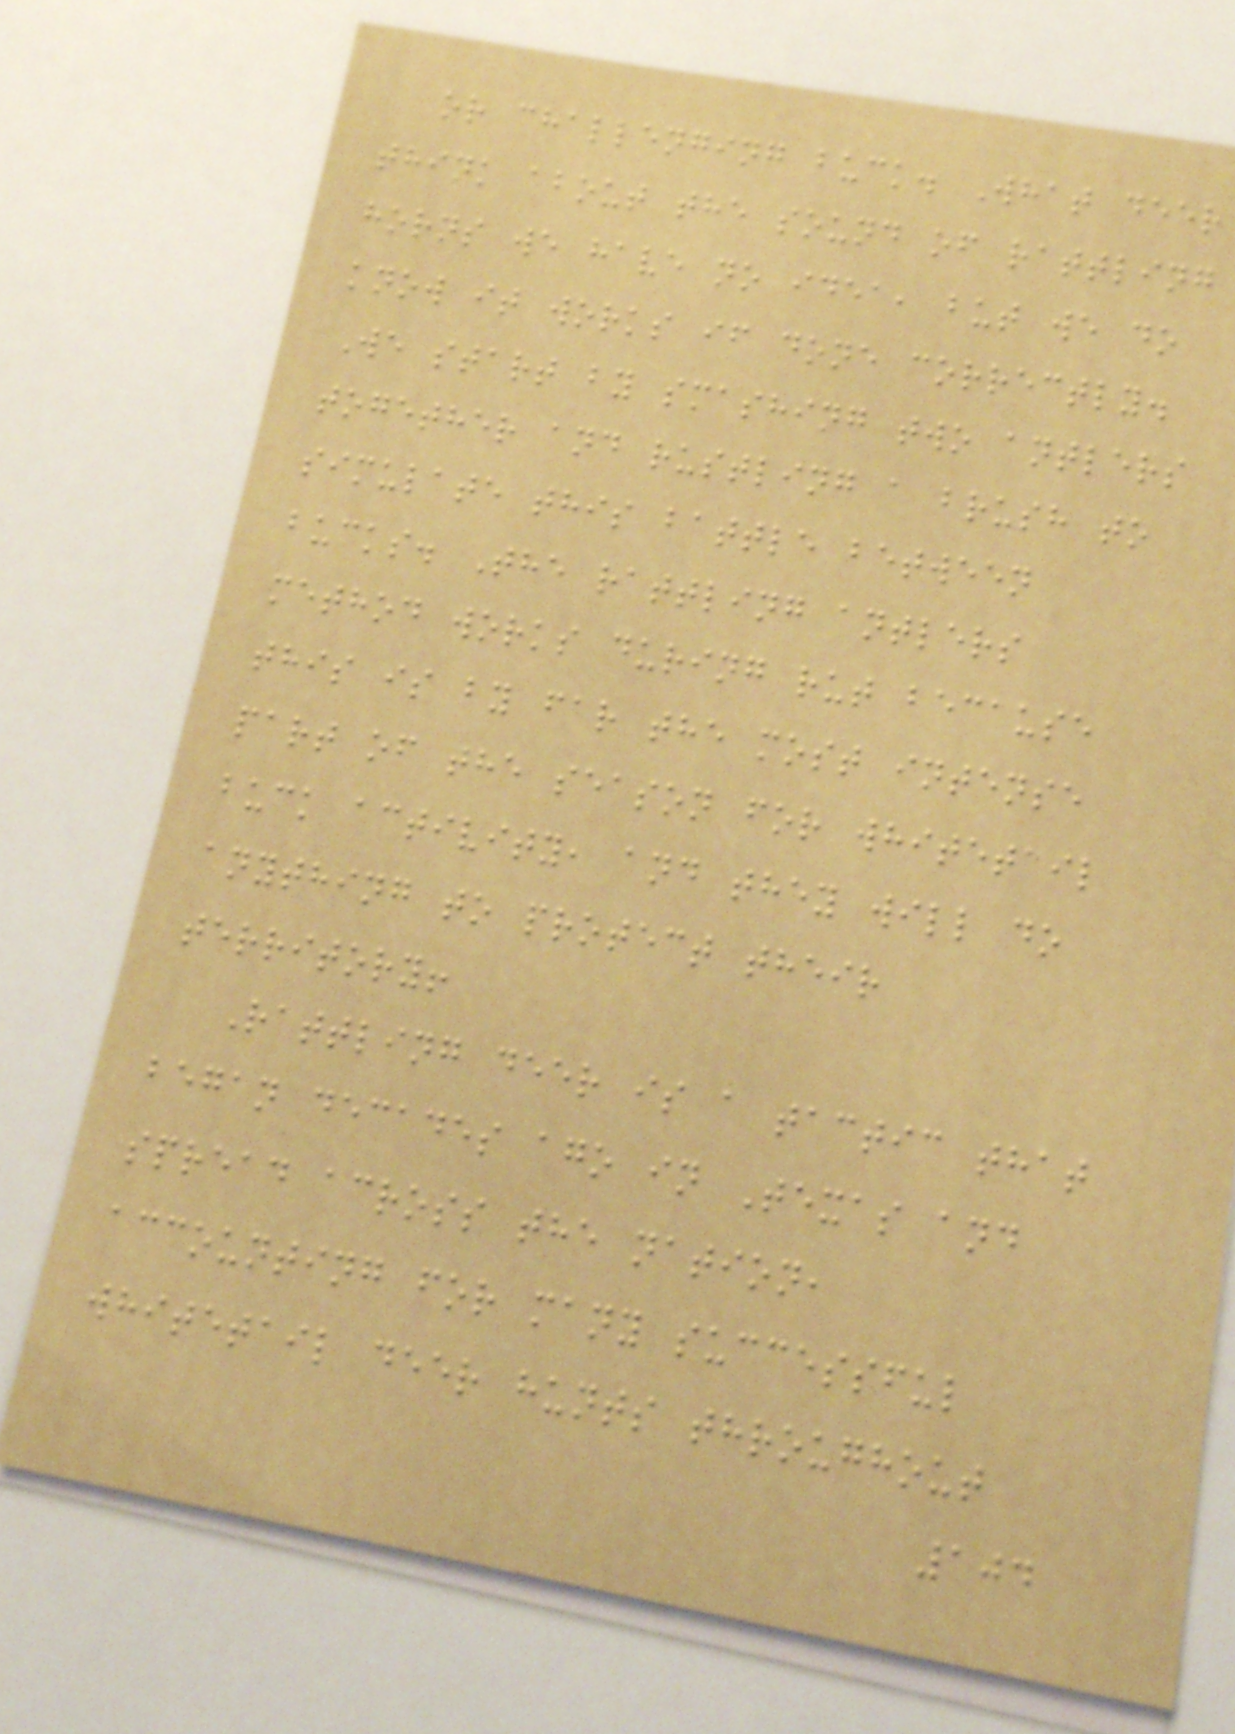or challenging buck. What deer
think about the sound of rattling
horns we have no idea, but we do
know it works if done correctly.
We start by smashing two antlers
together and rustling a brush to
simulate this battle between
bucks. The rattling antlers
method works during rut because
this is by far the most intense
part of the season for whitetail
buck activity, and they will do
anything to protect their
territory!
Rattling deer is a tactic that
began decades ago in Texas and
spread across the nation,
accounting for many successful
whitetail deer hunts throughout
104
